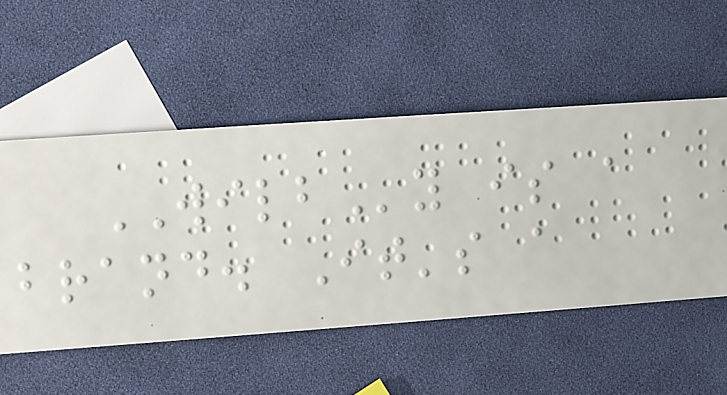WILBy is a
brand. It's a
